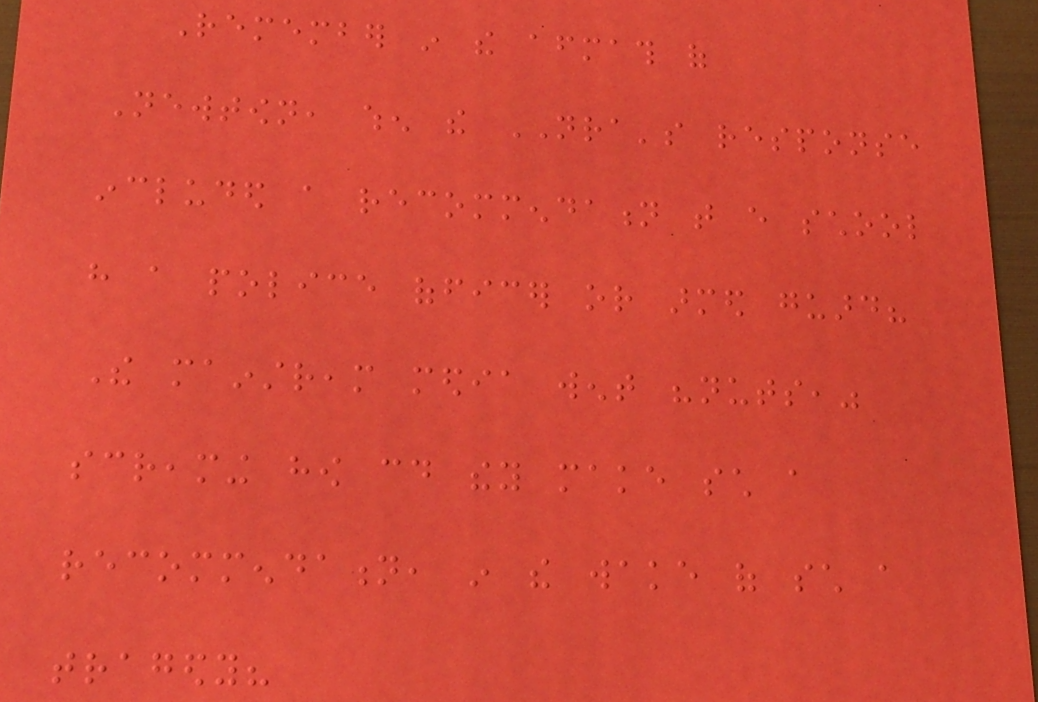Remember in the aftermath of
Newtown, when the NRA's response
included a recommendation that every school
have a police officer or armed guard?
The mainstream media went "nuts,"
screaming how could they make such a
recommendation, in the wake of such a
tragedy?
